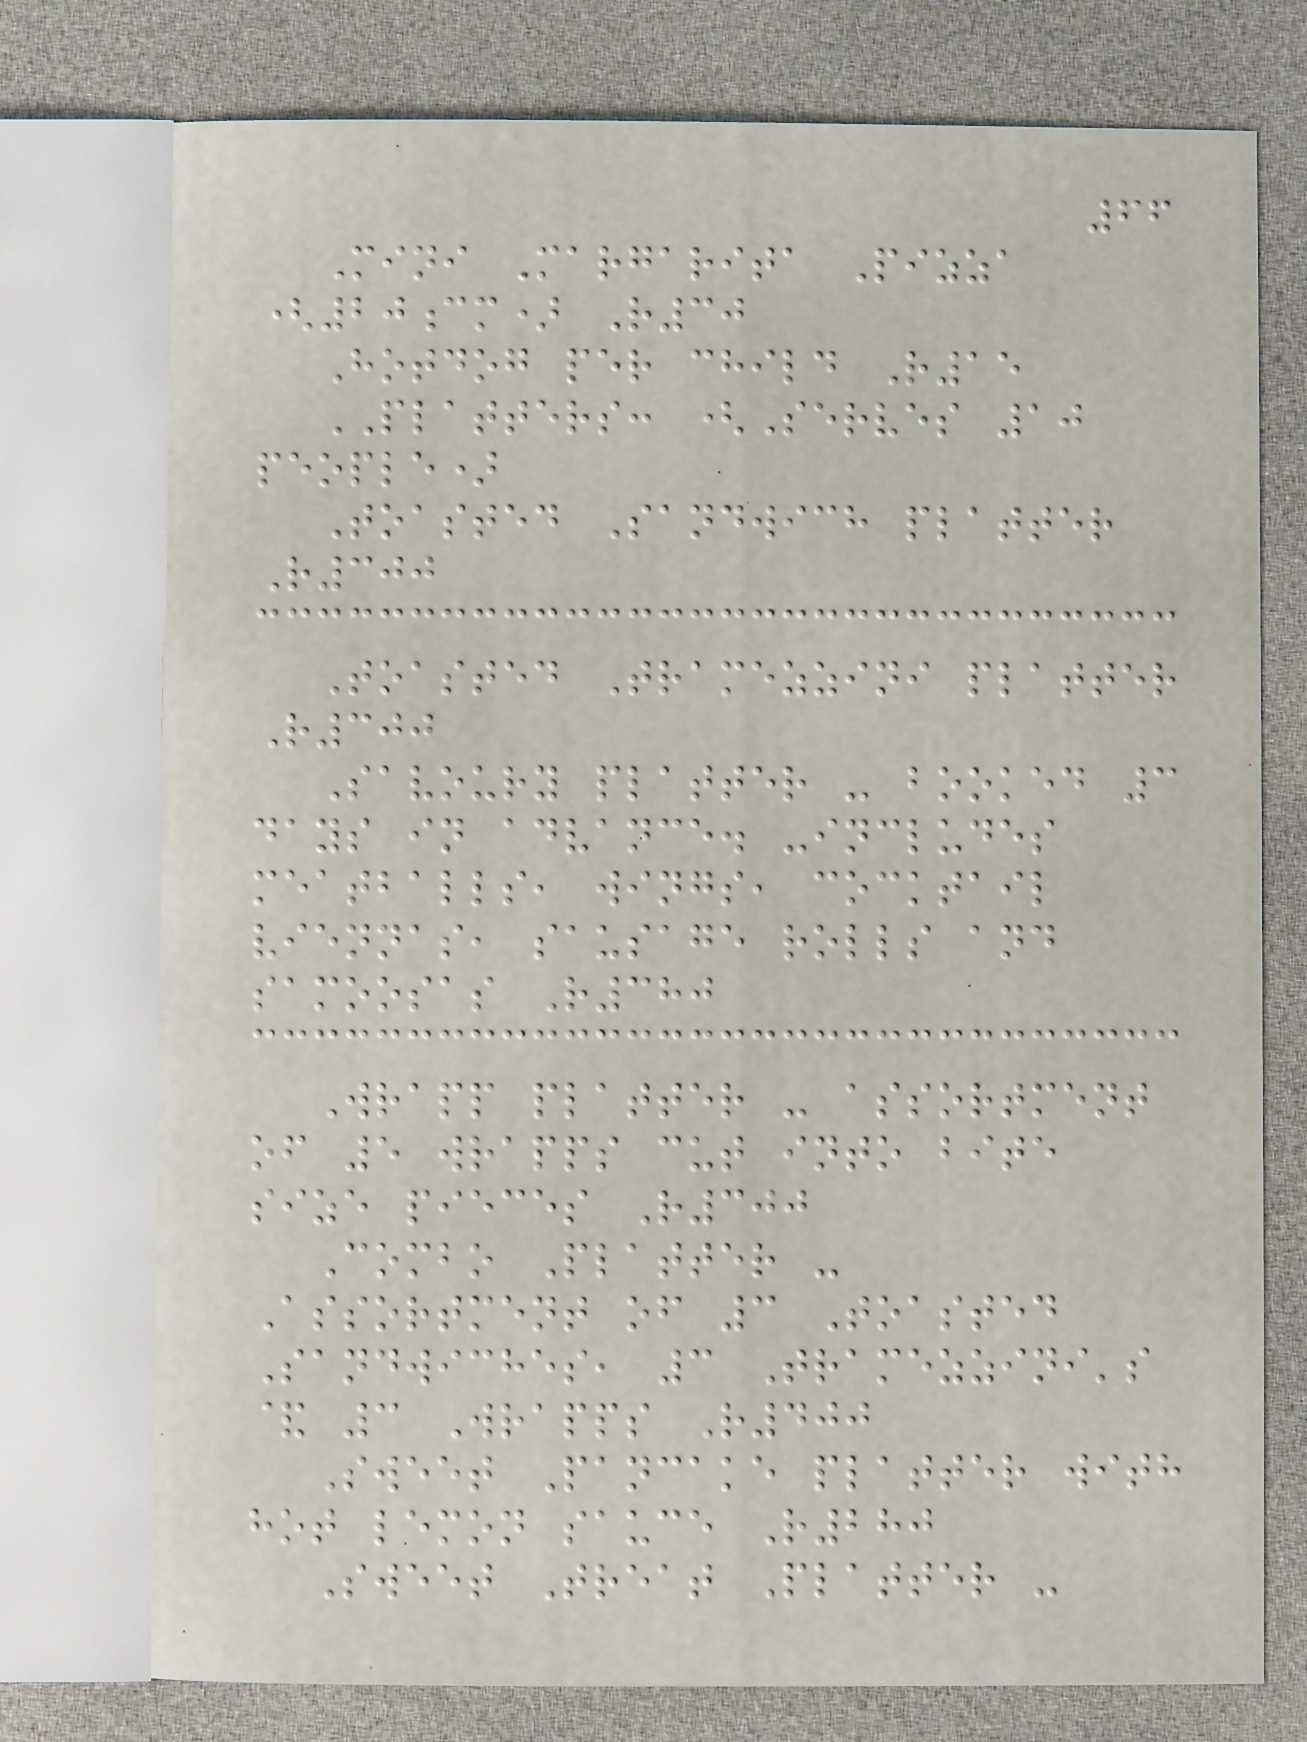66
Mini Margarita Pizza
(20cm) R30
Hotdog per child R15
PLATTERS: (Serves 10
people)
Toasted Sandwich platter
R300
Toasted Tramezzini platter
R300
Savoury platter - booked 3
days in advance. -includes
meatballs, wings, cocktail
viennas, sausage rolls and
samoosas R380
Wrapp platter - assortment
of 5 wrapps cut into bite
size pieces R300
Combo Platter -
Assortment of 3 Toasted
Sandwiches, 3 Tramezzini's
& 3 Wrapps R400
Sweet Pancake platter with
hot lemon sauce R280
Sweet Treat Platter -
